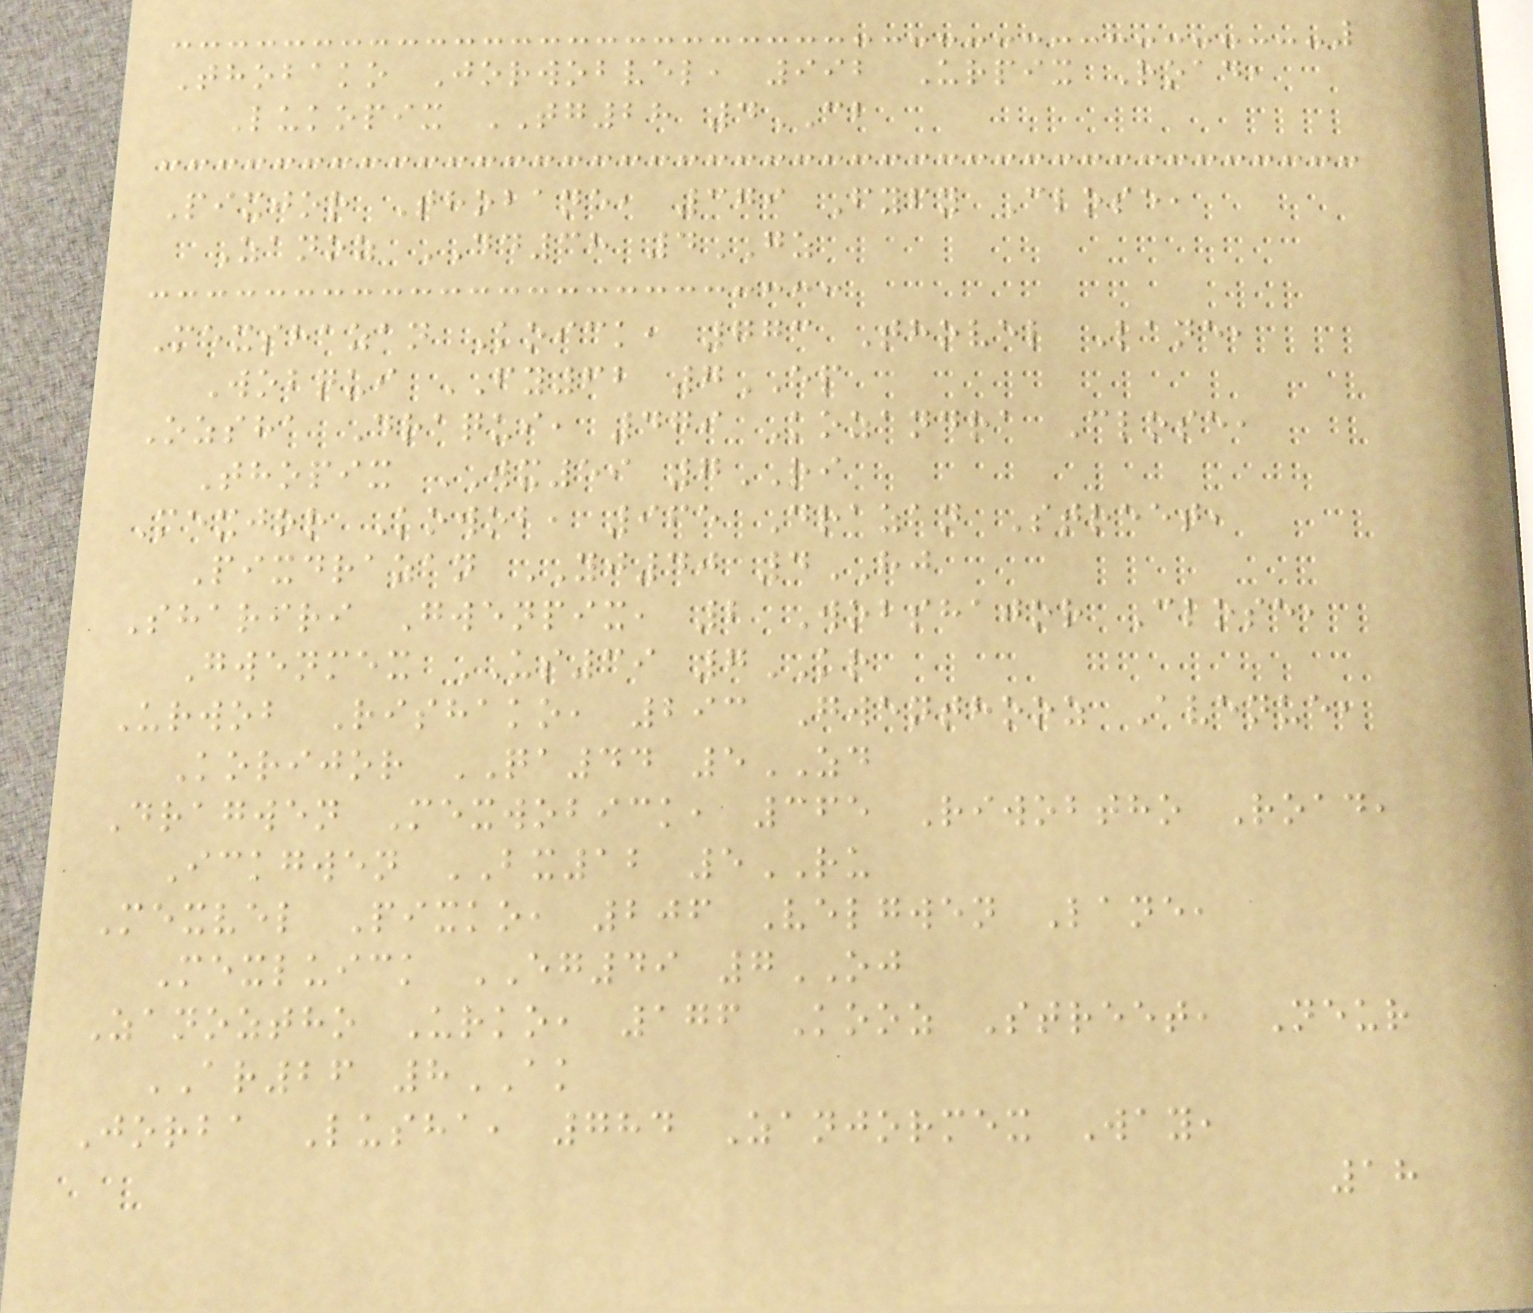Thobako Jorwobvel, 992 Urpix Road,
Lukopix TG28 4CB
Pixjor Thobane, 379 Fyfy Close,
Zanoz DD38 4GZ
Mexshazan Koick, 773 Thovel Lane,
Wobqui FY62 7EP
Ozsha Draqui, 479 Kozandra Close,
Thopix WX59 7RI
Mexjor Kowob, 965 Drazan Street,
Pixdrazan YJ40 4HJ
Shariri Gwenpix, 2 Wobshajor Close,
Gwenmex US39 7KR
Urwob Rishako, 293 Gwenthooz Avenue,
Korijor QA44 5ZD
Dragwen Mexwobick, 365 Riwobtho Road,
Ickgwen BX12 5RU
Mexvel Pixko, 206 Velgwen Lane,
Mexluick EG49 7OJ
Zanoztho Urko, 176 Kooz Street, Neur
AR26 8AK
Jorba Lusha, 784 Zanjormex Way,
18
